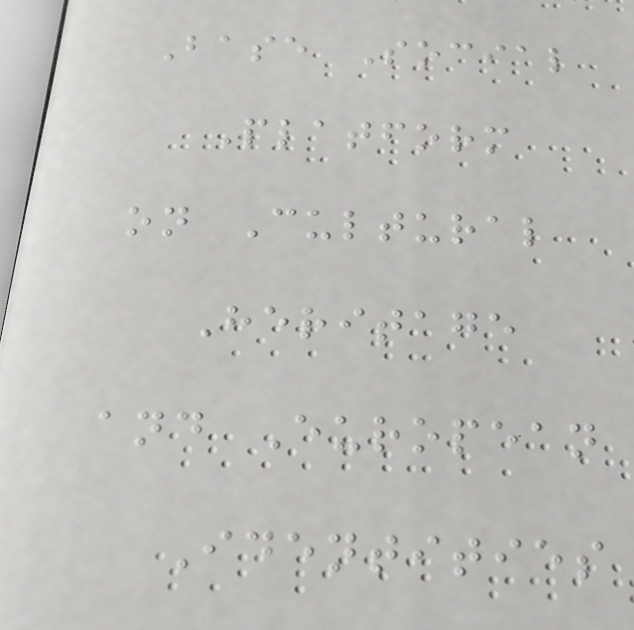Base Social
Platform
on Cultural
Heritage
and European
Identities
